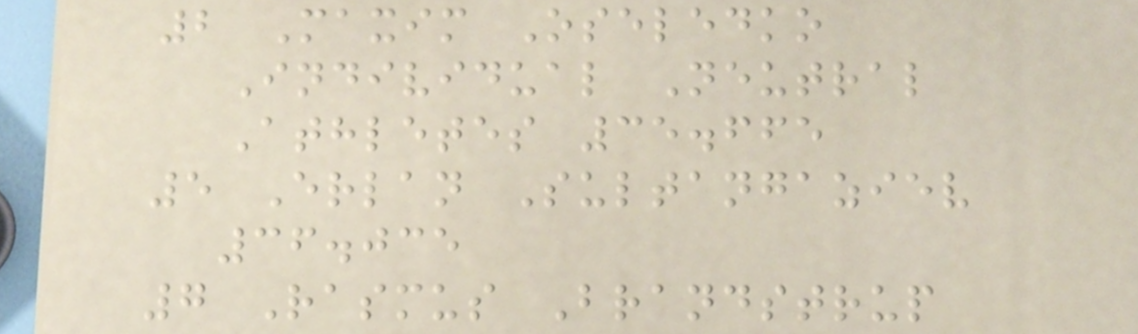2 Maxim Oseledko
Individual Neutral
Athletes 35.665
5 Erlan Sultangaziev
36.035
7 Rasmus Brandstrup
